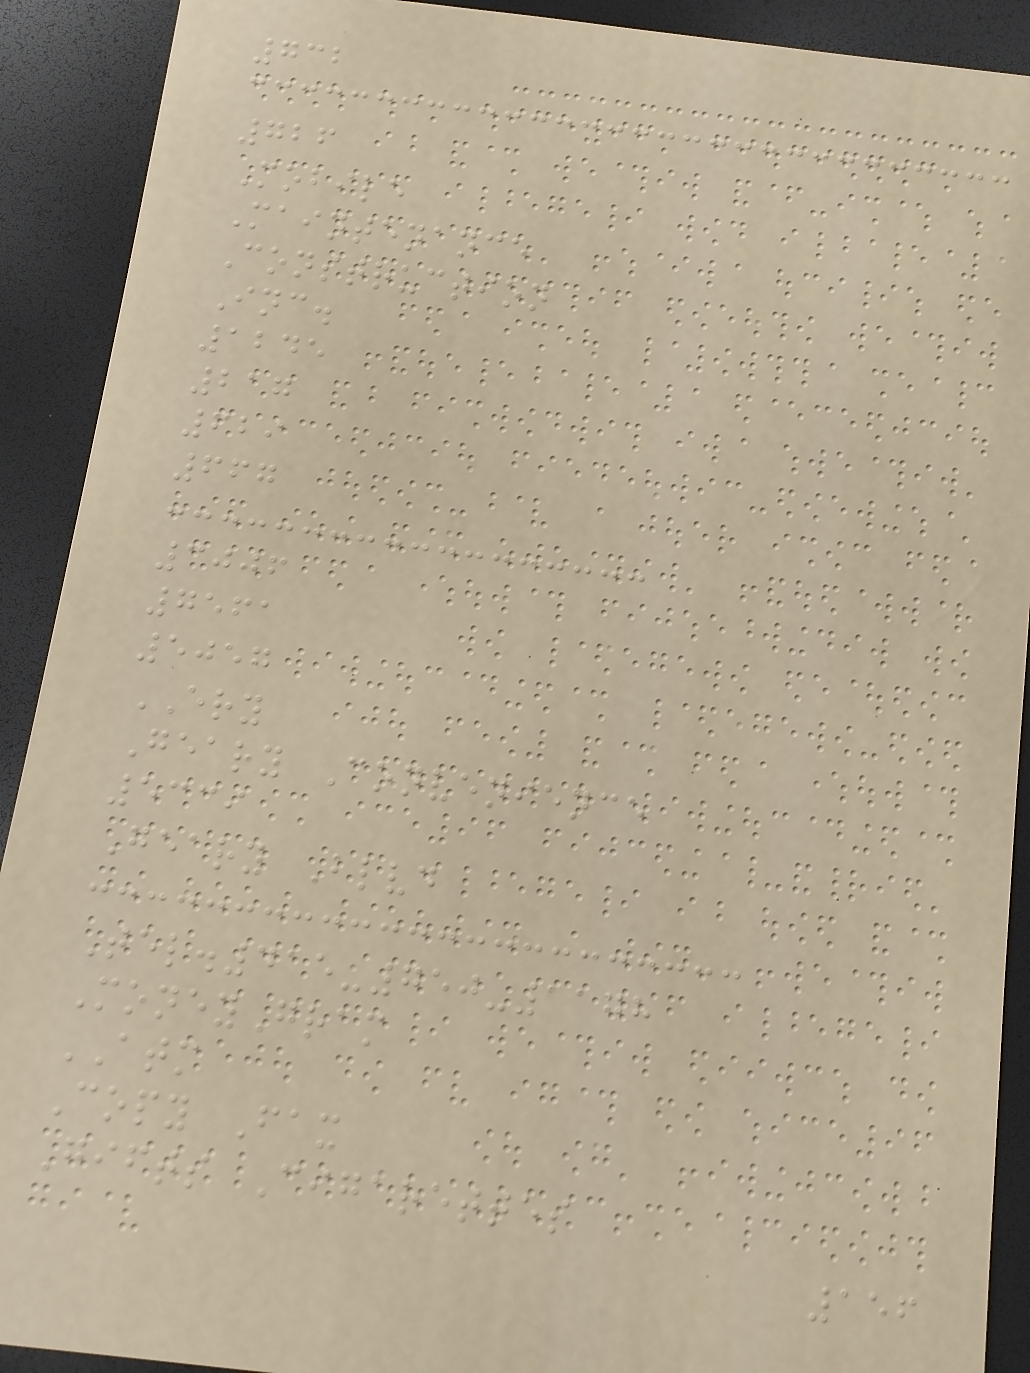732
726
Mobile
Maintenance
Construction
Inc.
1245
217
629
667
3006
7561
5057
ERY
Geary Convenience
5339
Geary Blvd
Tel.415-750-1178
MoneyGram
ATM
Copy Fax
Gifts Cigarettes
156
